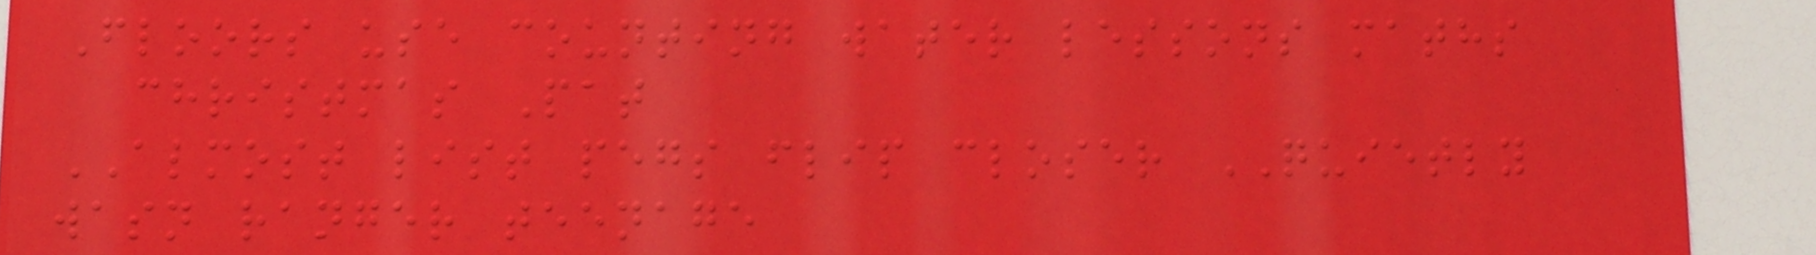Floors use counting water lessons maths
christmas Pat
ALMOST list pegs flip closer QUIETLY
wasn ranger teenage
